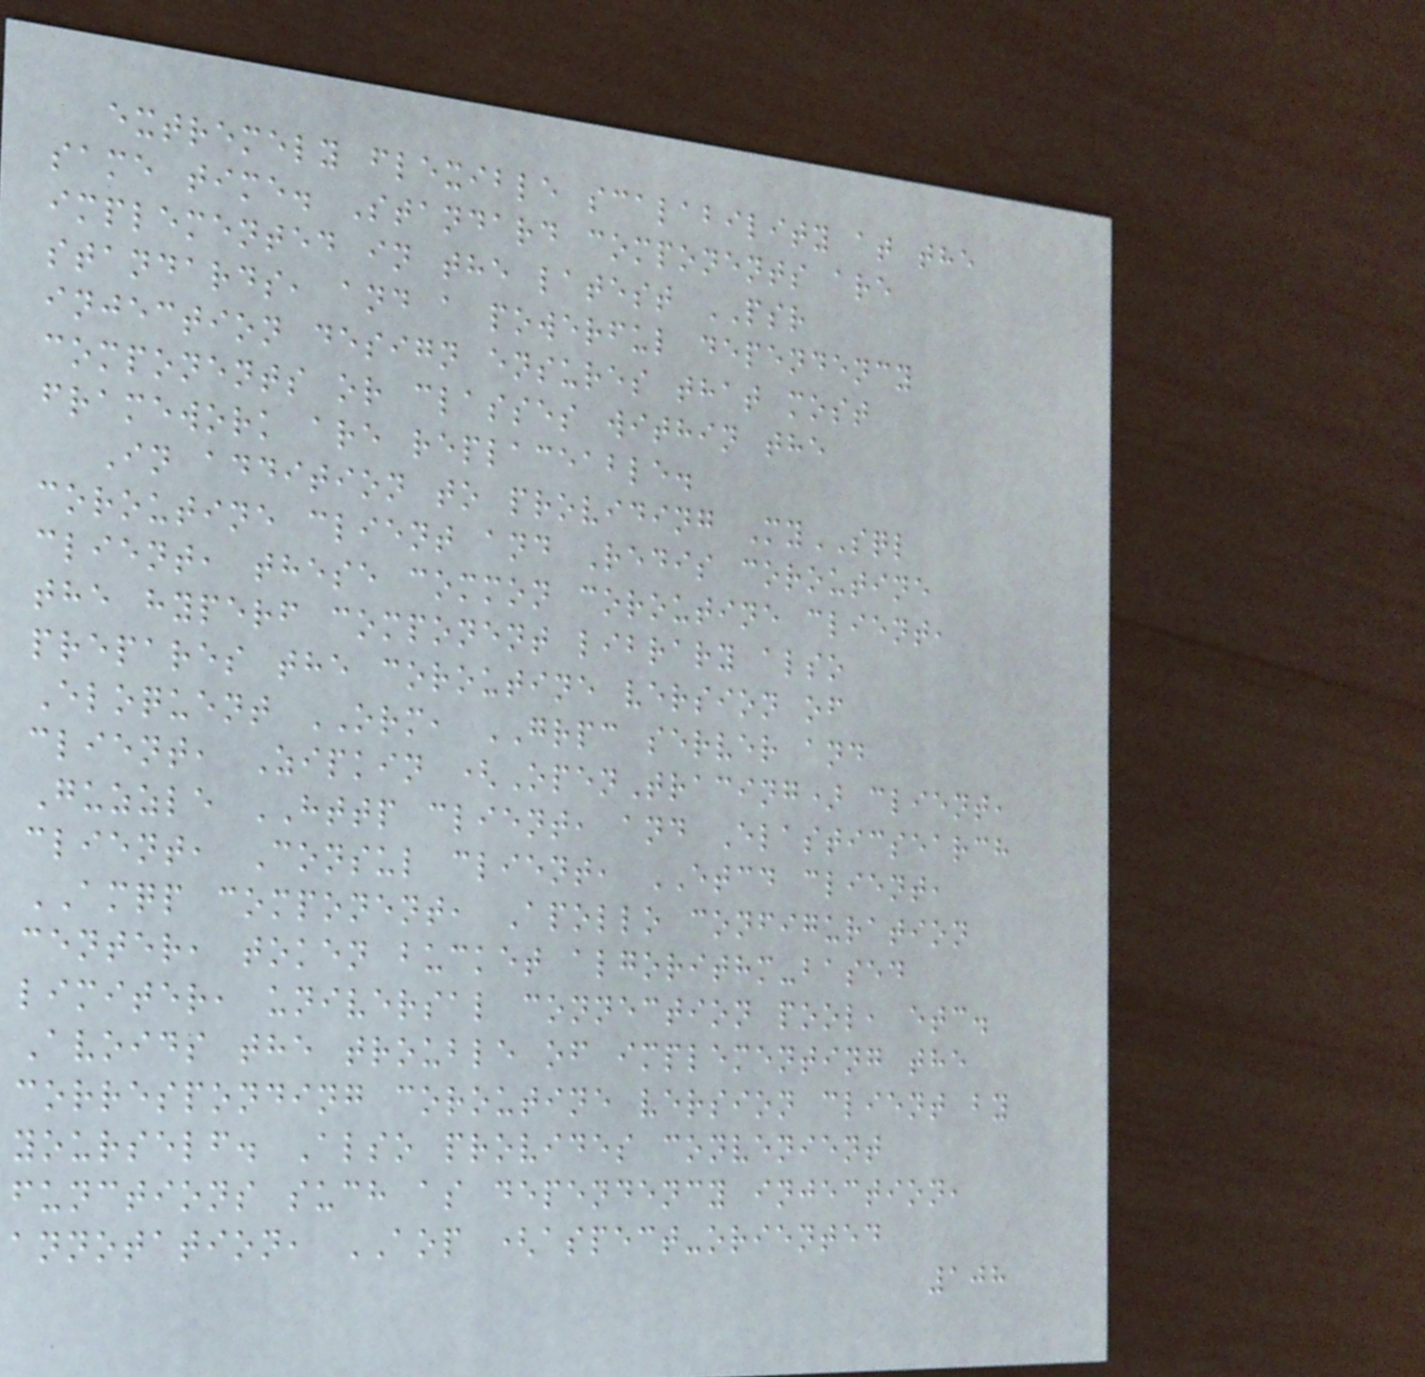extremely flexible scalability at the
same time. Standard components are
implemented in the latest PSR
standards, and a powerful dependency
injection design ensures that most
components or classes within the
framework are replaceable.
In addition to providing MySQL
coroutine client and Redis coroutine
client, these common coroutine client,
the hyperf component library also
prepares the coroutine version of
Eloquent ORM, GRPC server and
client, Zipkin (OpenTracing) client,
Guzzle HTTP client, and Elasticsearch
client, Consul client, ETCD client,
AMQP component, Apollo configuration
center, token bucket algorithm-based
limiter, universal connection pool, etc.
Avoids the trouble of implementing the
corresponding coroutine version client by
yourself. Also provides convenient
functions such as dependency injection,
annotation, AOP (aspect-oriented
108
